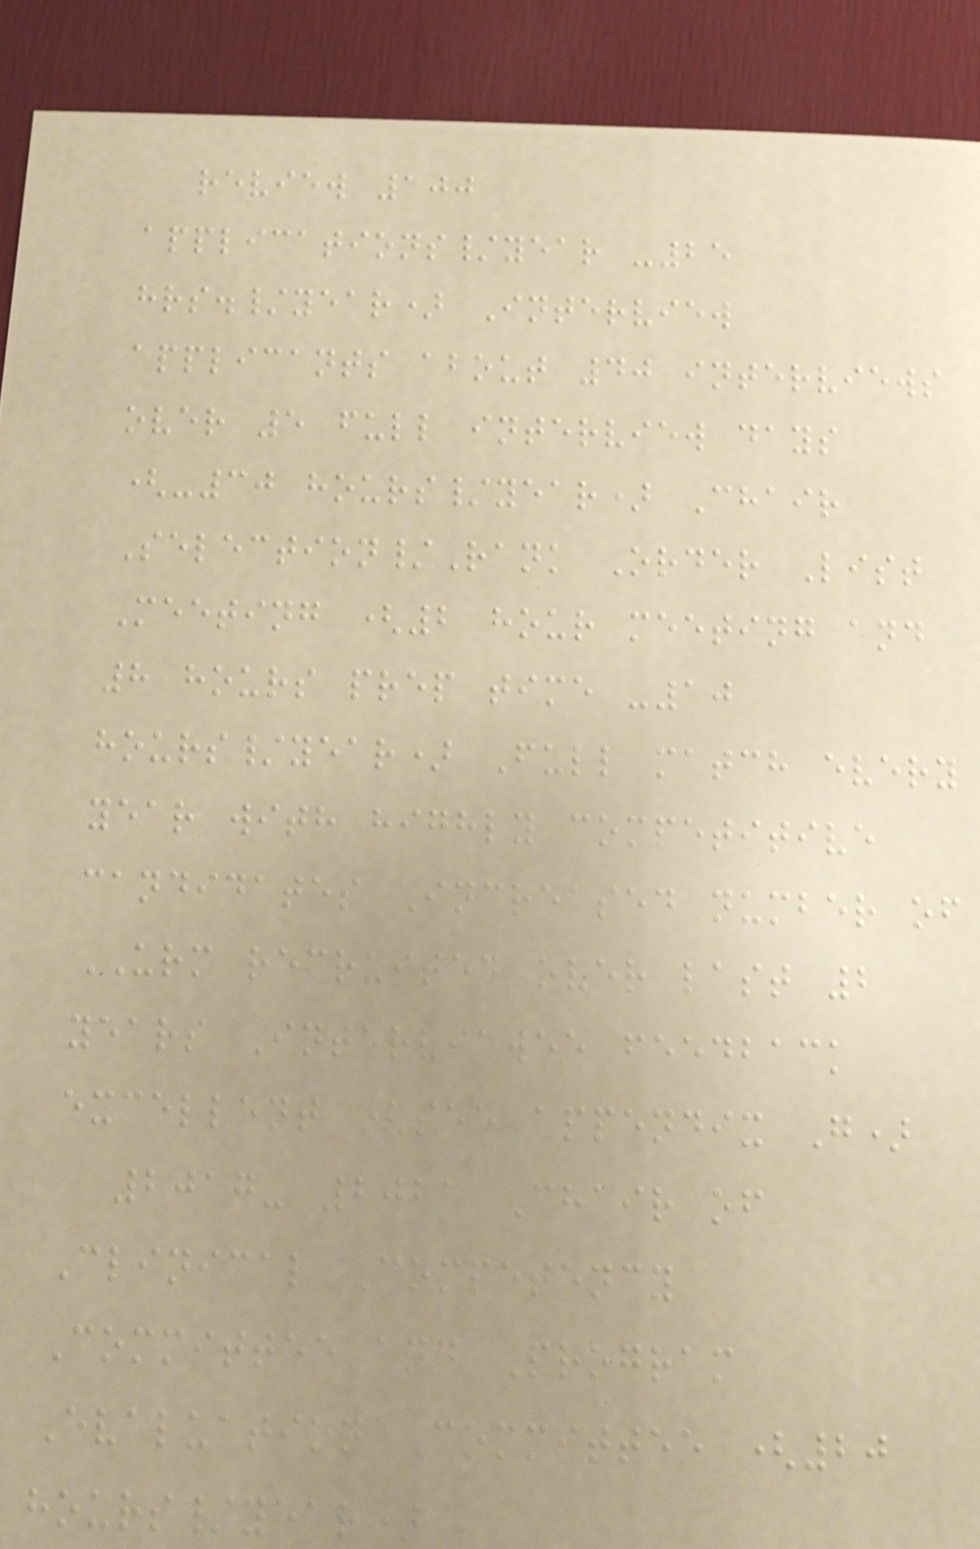review 100
applications/year -25
hrs./year) Interview
applicants about 40 interviews
over 5 full interview days
(-30 hours/year) Chair
Selection/Rank Order List
Meeting (2 hour meeting and
8 hours prep time -10
hours/year) Full match every
year with highly competitive
candidates Increased number of
URM recruited over last 2
years Interviewee feedback
excellent (see appendix G)
2017- 2021 Chair of
Clinical Competency
Committee and Program
Evaluation Committee (20
hours/year)
